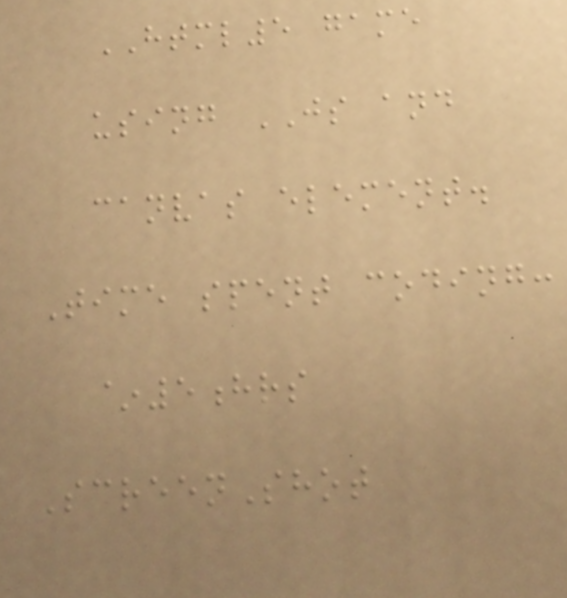HTML5 game
using JS and
canvas element.
Time spent coding:
~5hrs
ScreenShot
